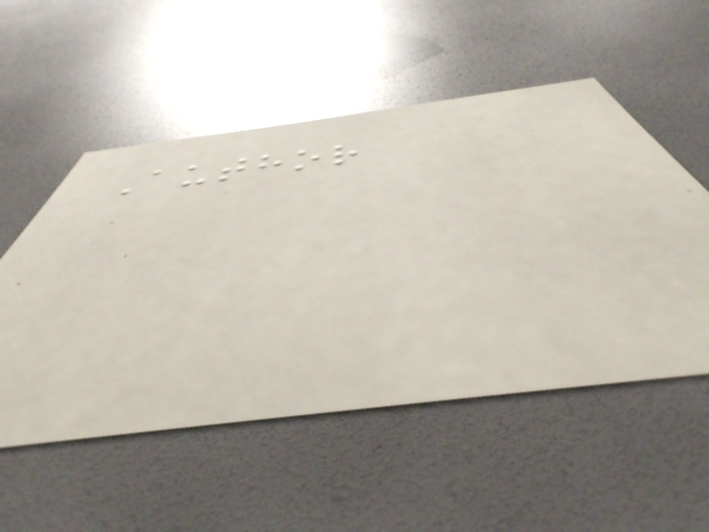Author
